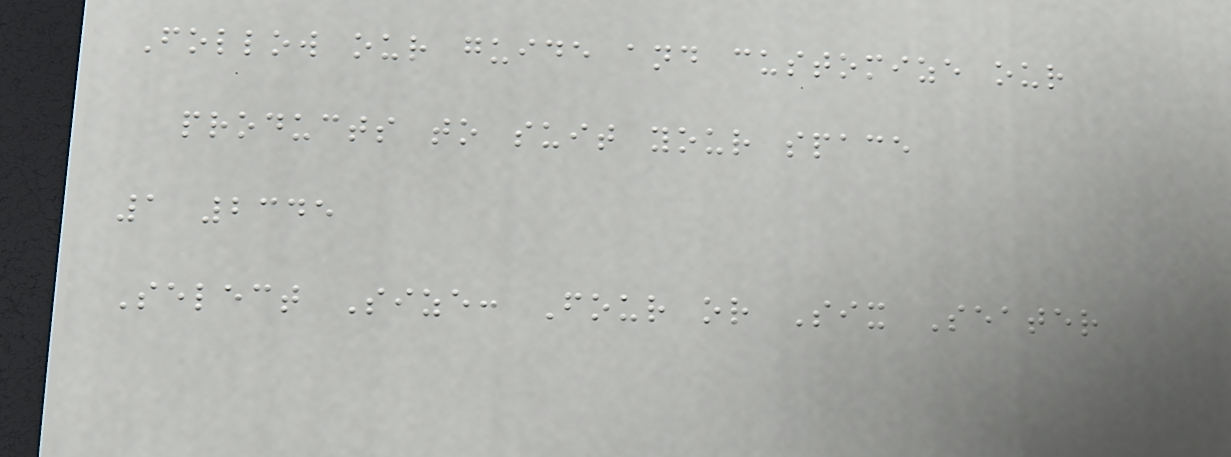Follow our guide and customize our
products to suit your space
1 2345
Select Size: Four or Six Seater
